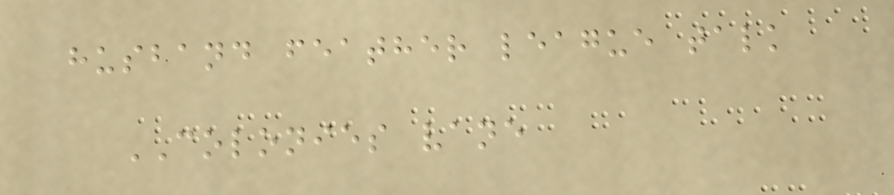husband feather league talk
COLONIES vane
